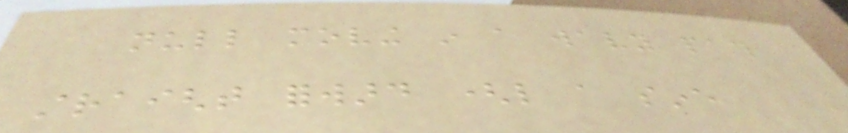null moving in a wavy path
straight forward (like a sine
